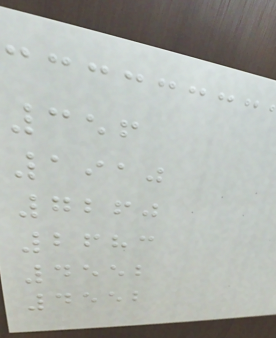356
1910
7260
2683
4552
4552
